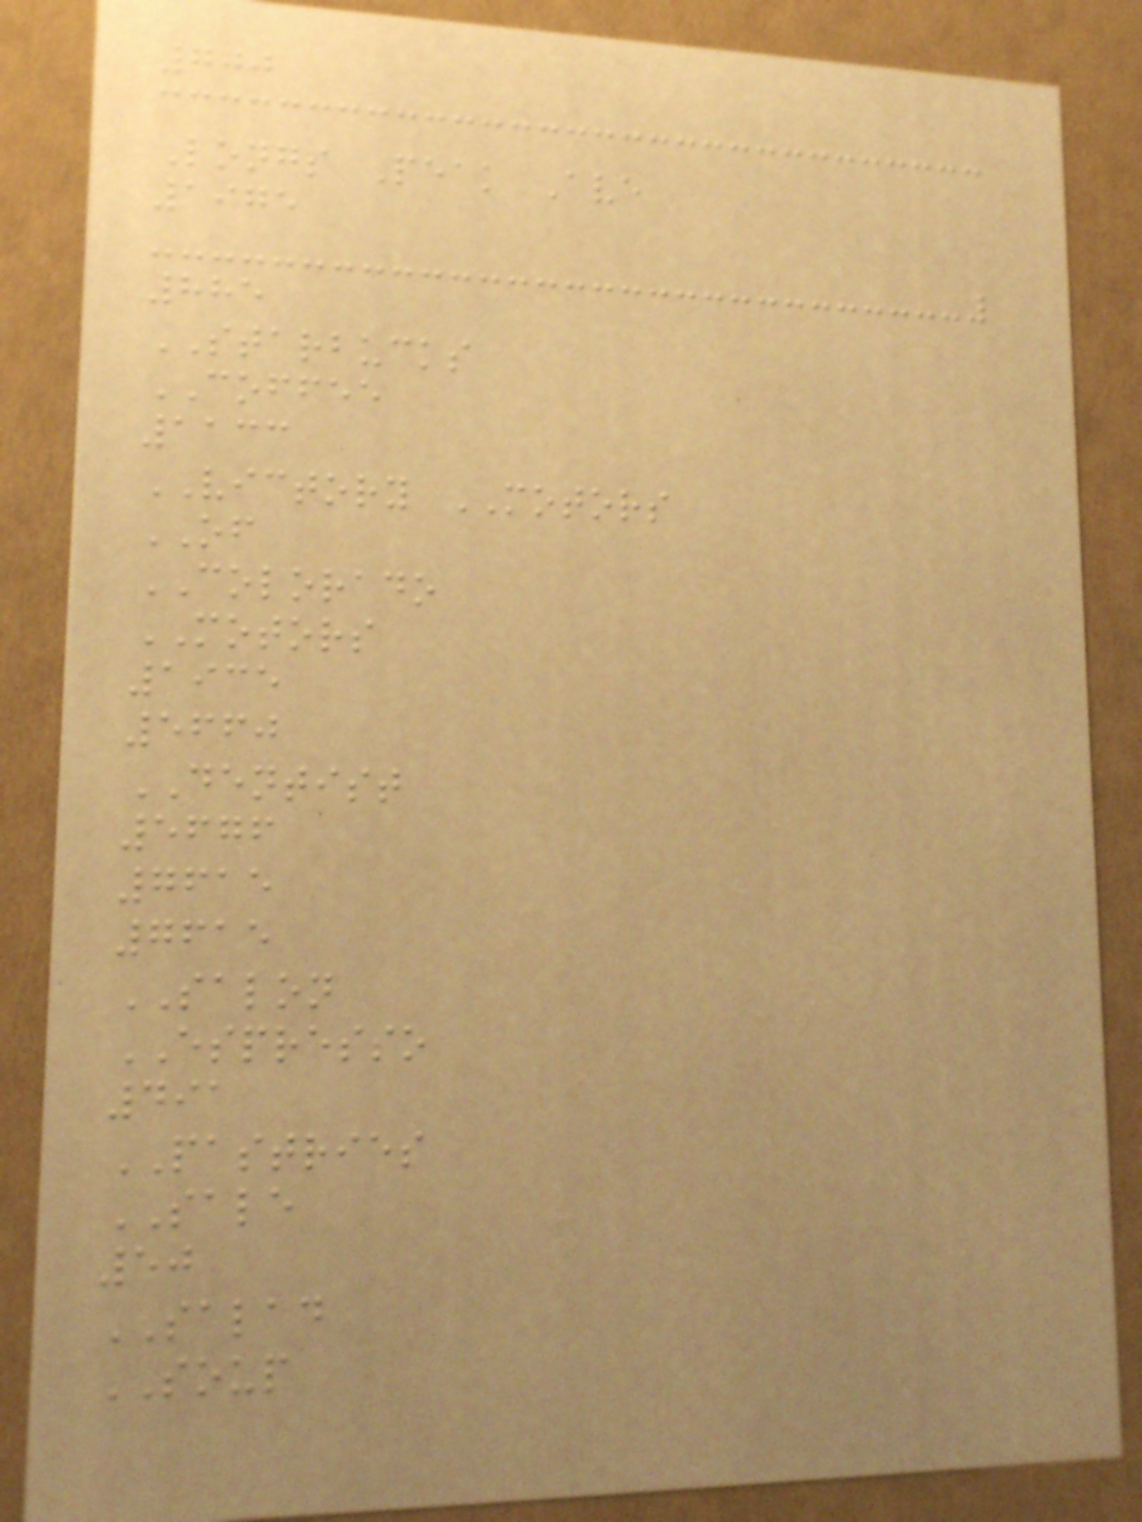700
Longs Peak Ave
1975
885
STARBUCKS
COFFEE
1133
VICTORY MOTORS
OF
COLORADO
MOTORS
1935
5660
DENTIST
5676
7615
7615
SALON
ESPRESSO
491
PASTRIES
SALE
50
SALAD
SOUP
